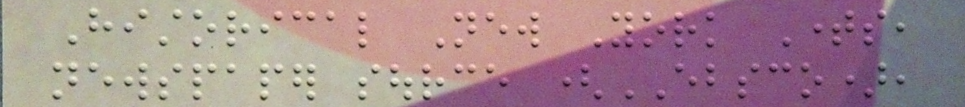Historical New York Times,
newspaper source (EBSCO),
